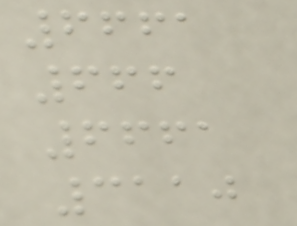6661
666
6661
3110
